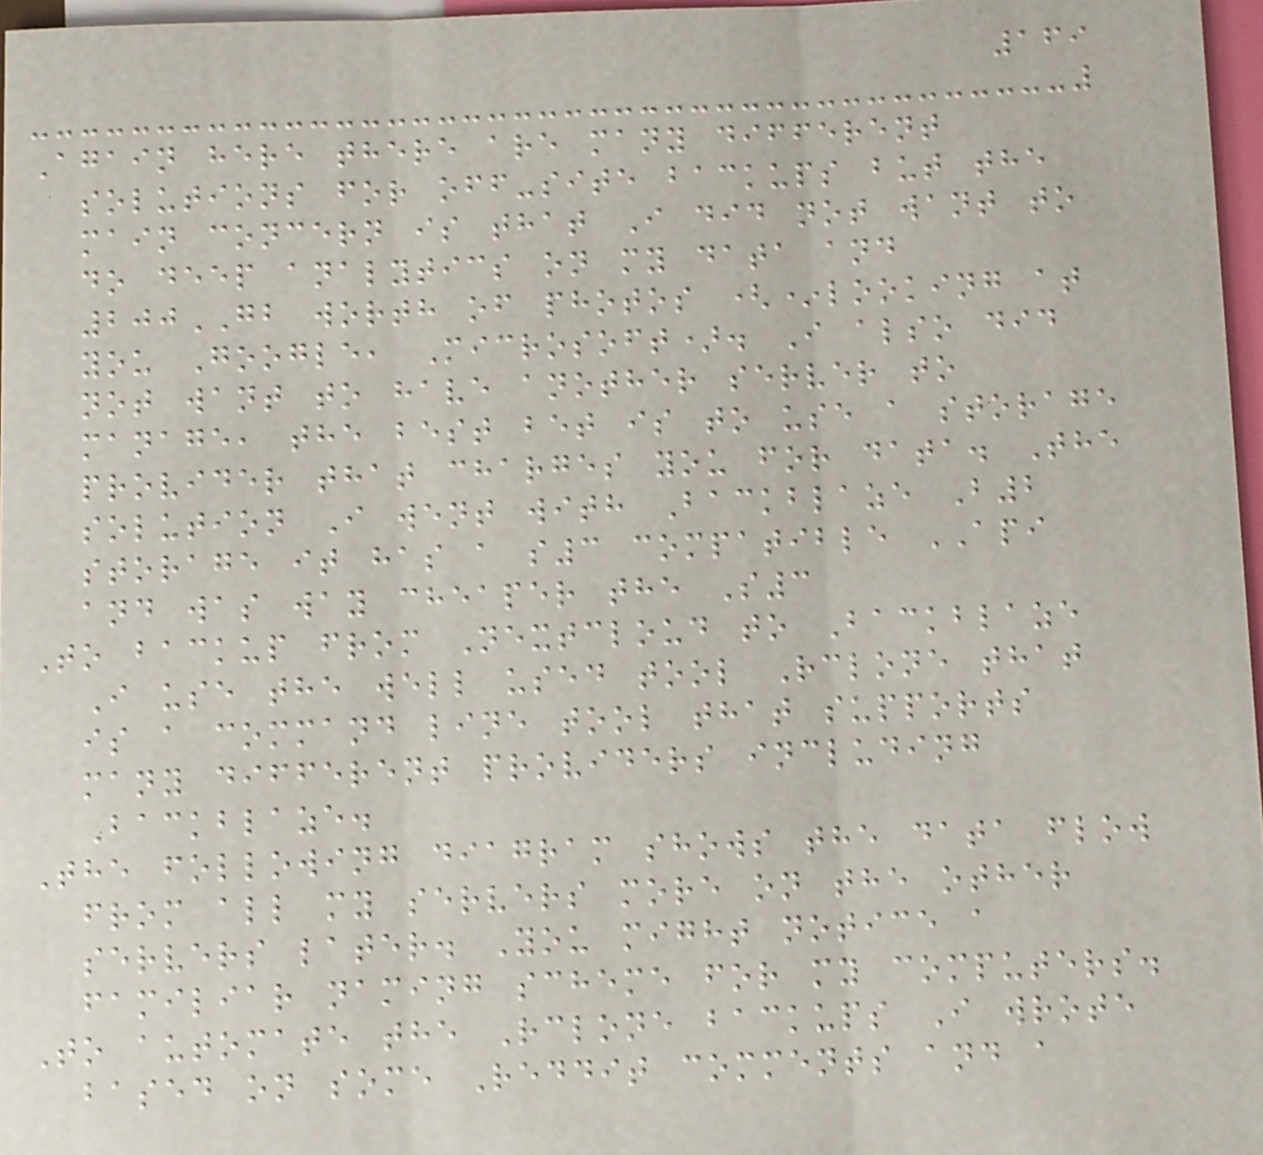169
Again here there are many different
solutions for off-site backups but the
main concern is that I did not want to
do deep analytics on my data and
200GB worth of photos (*looking at
you Google, Microsoft). I also did
not want to have another server to
manage, the best bet is to use a storage
provider that charges you for data. The
solution I went with Backblaze B2
storage it has a s3 compatible API
and was way cheaper the S3
To backup from Nextcloud to Backblaze
I use the well used tool Rclone that
is a command line tool that supports
many different providers including
Backblaze.
The following diagram shows the data flow
from all my servers more on the other
servers later. You might notice a
familiar naming scheme for my computers.
To automate the Rclone backups I wrote
based on some Reddit comments and a
